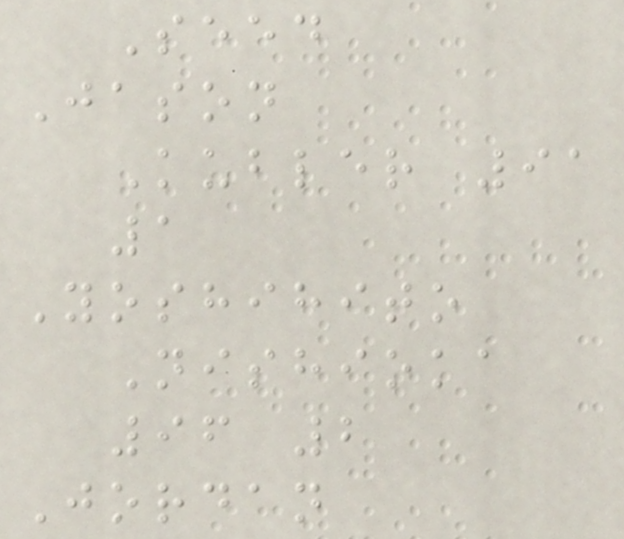Seed
Jason
Kubler 91
1
Yoshihito
Nishioka
96 2
Jordan
